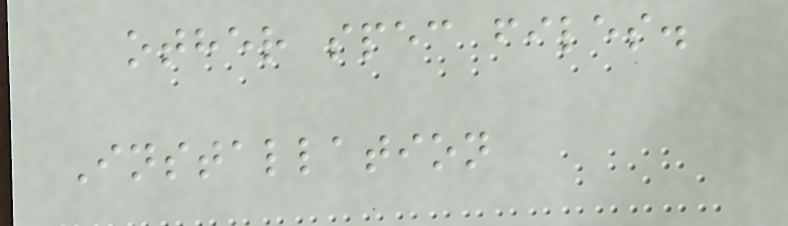other spec files.
Installation
